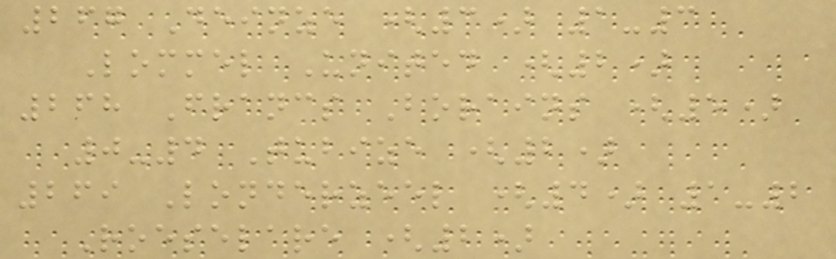267 Deinze (3) 1-3
Lommel United (2)
268 Francs Borains (5)
0-4 Tubize (2)
269 Londerzeel (4) 1-2
Roeselare (2)
